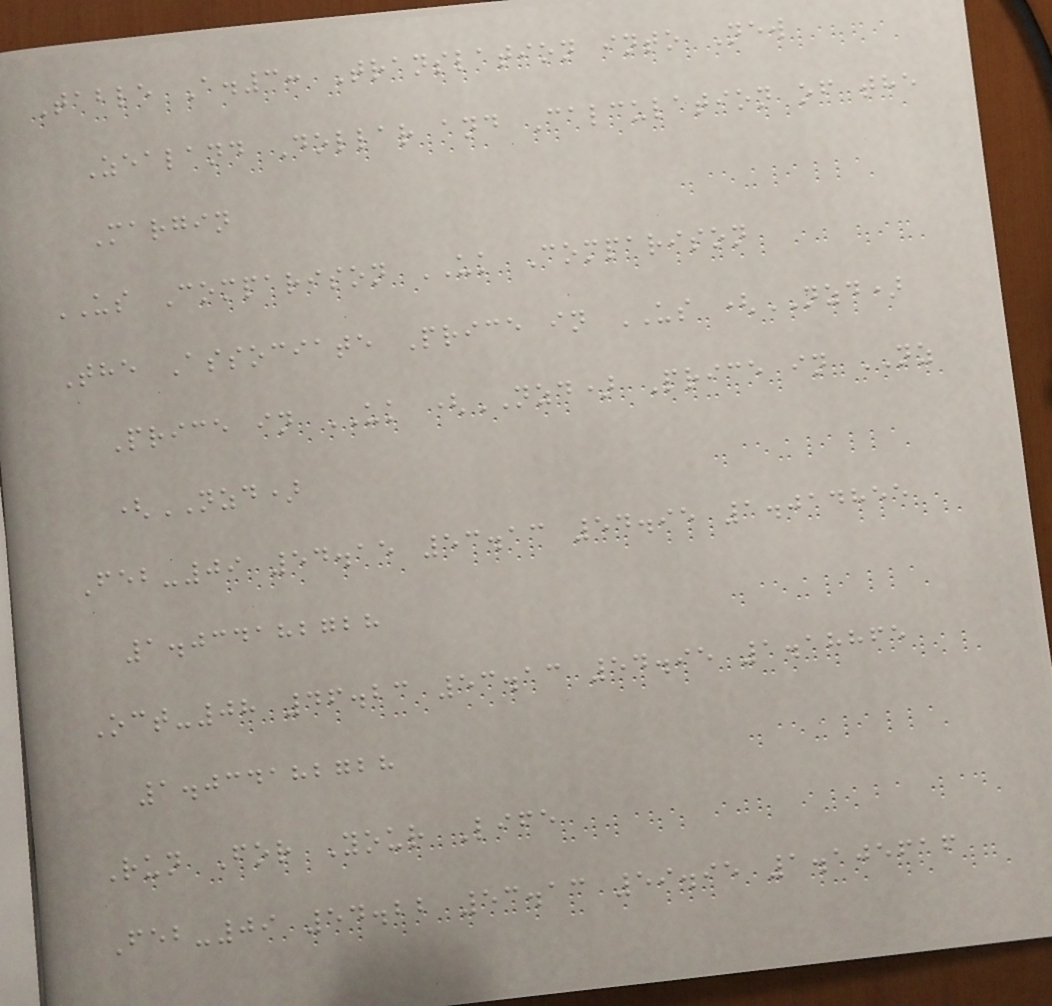Table A.3: Translation into New
Zealand Dollar and Calculation of the
Margin
US Comparison UK Comparison
The Associate Price in US (NZD)
Price in UK (NZD) Price in NZ
(NZD)
Feb-09 54.15 53.13 54.95 1.014855
1.034182728
Oct-08 46.23 53.13 54.95 1.18865
1.034182728
Run For Your Life
Feb-09 54.22 53.13 59.95 1.105616
